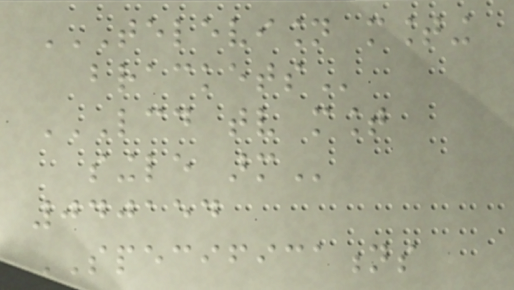TELEVISION MOUNTING
BRACKETS
LCD TV MOUNT
SINGLE ARM
040154
SPECIFICATIONS
